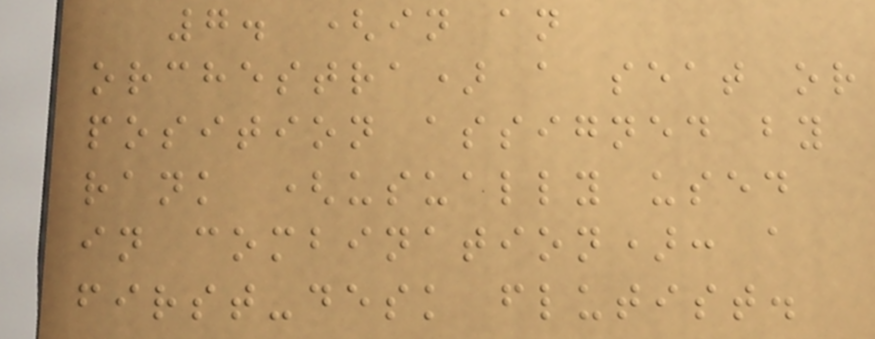7. (in an
orchestra) a seat or
position assigned by
rank (usually used
in combination): a
first-desk flutist.
